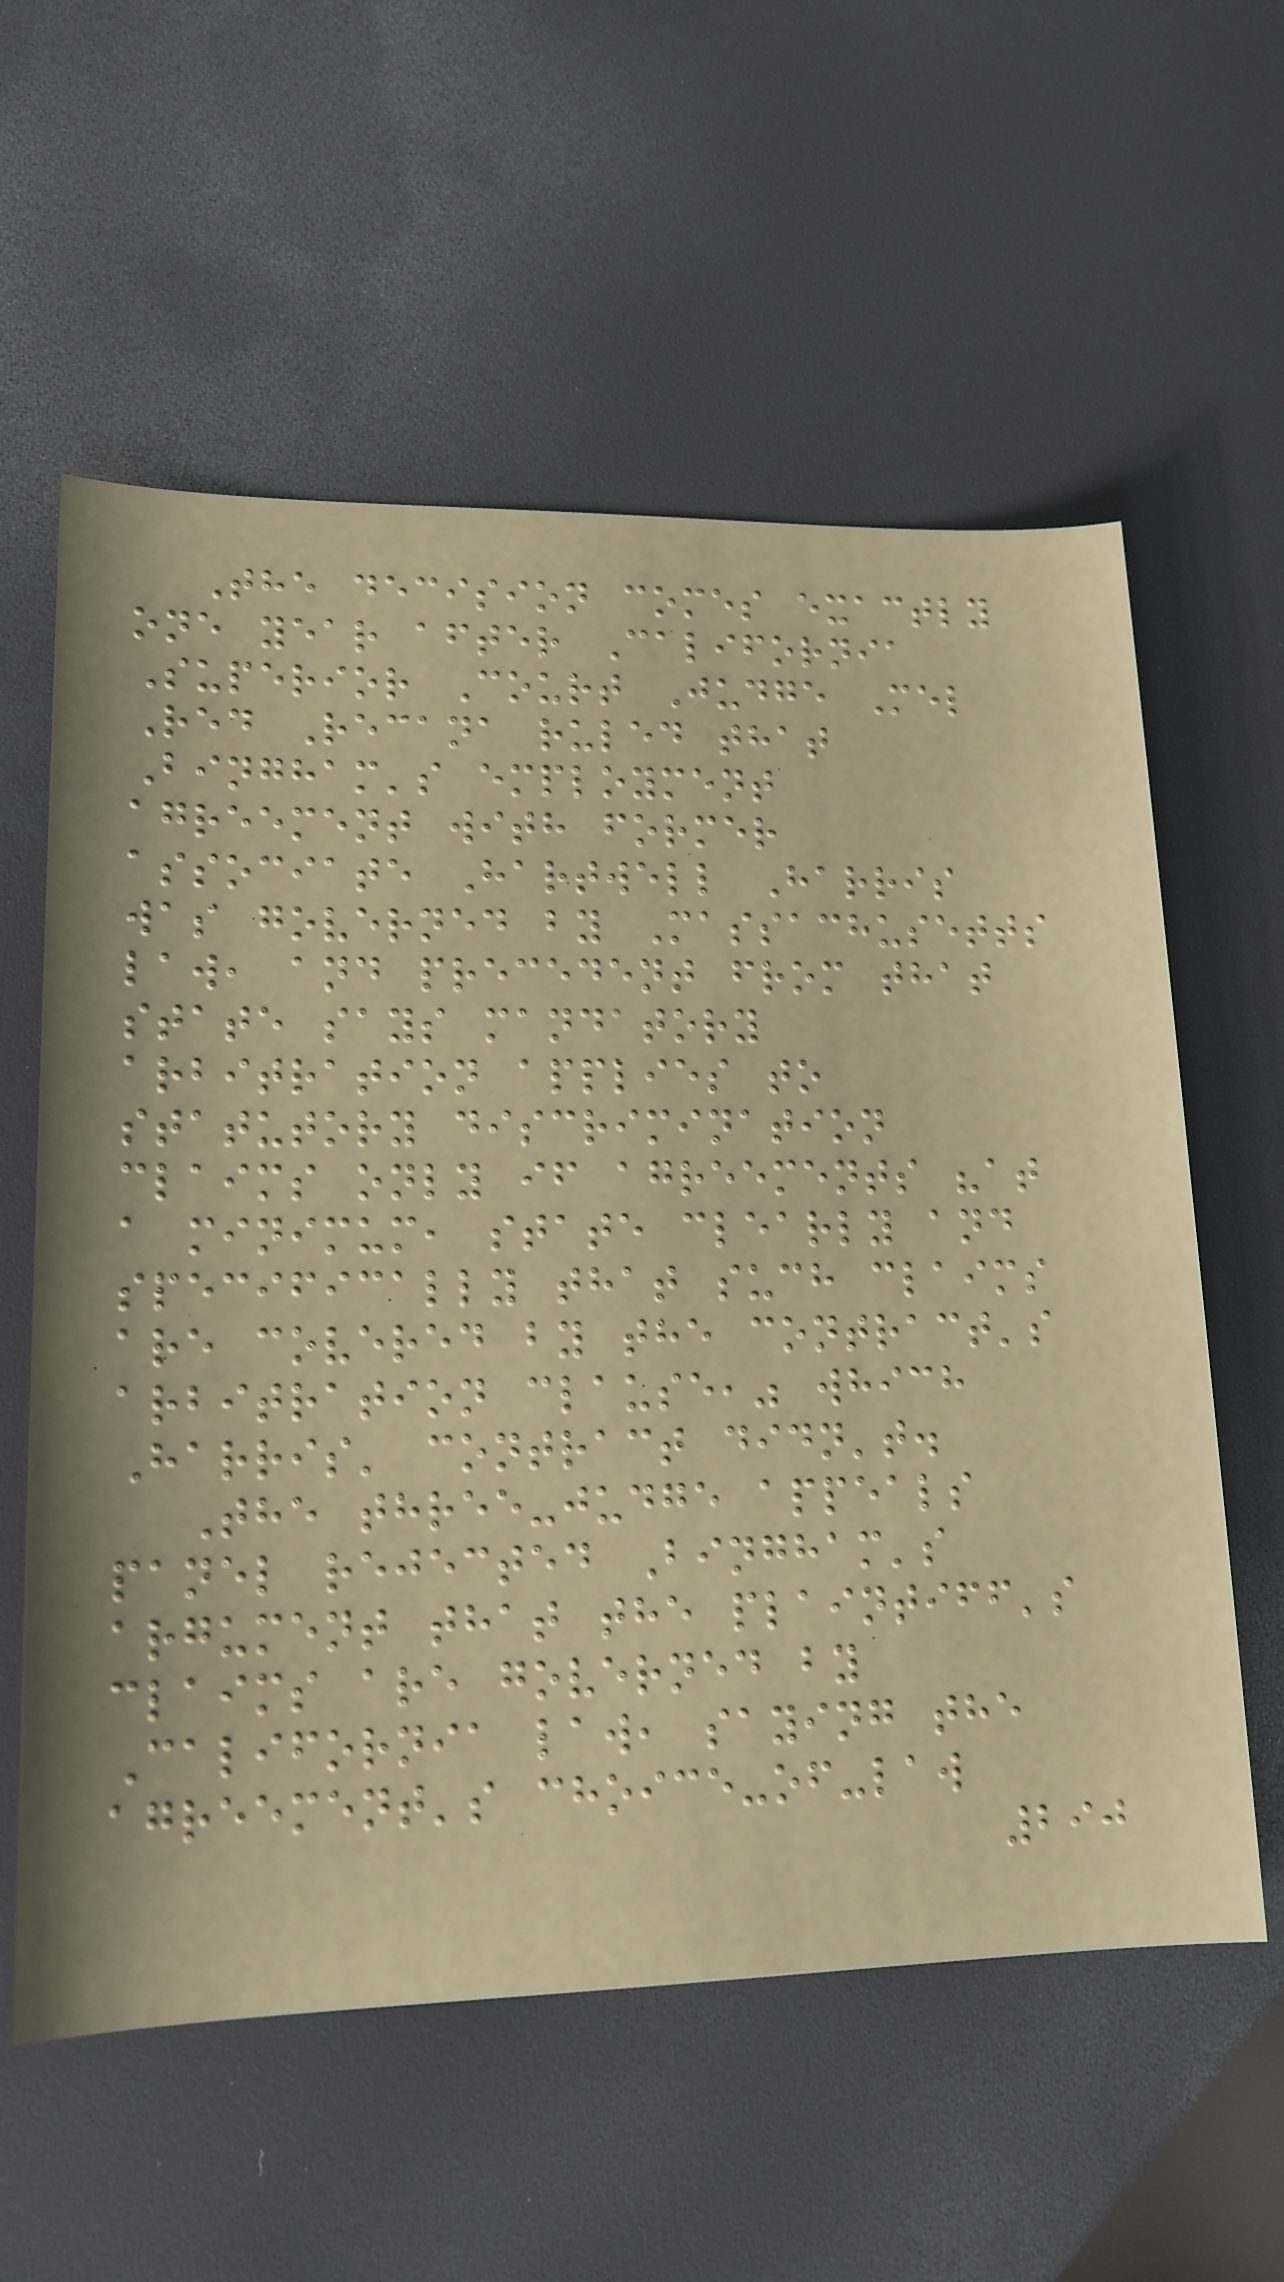The decision comes exactly
one year after California
Superior Court Judge Mel
Red Recana ruled that
Bingham's employment
agreement with former
associate Hartwell Harris
was governed by Massachusetts
law, and precedent from that
state says mandatory
arbitration applies to
statutory discrimination
claims only if agreements "at
a minimum, state clearly and
specifically that such claims
are covered by the contract's
arbitration clause," which
Harris' contract didn't.
The three-judge appeals
panel rejected Bingham's
argument that the plaintiff's
claims are governed by
California law, saying the
agreement's choice-of-law
290
